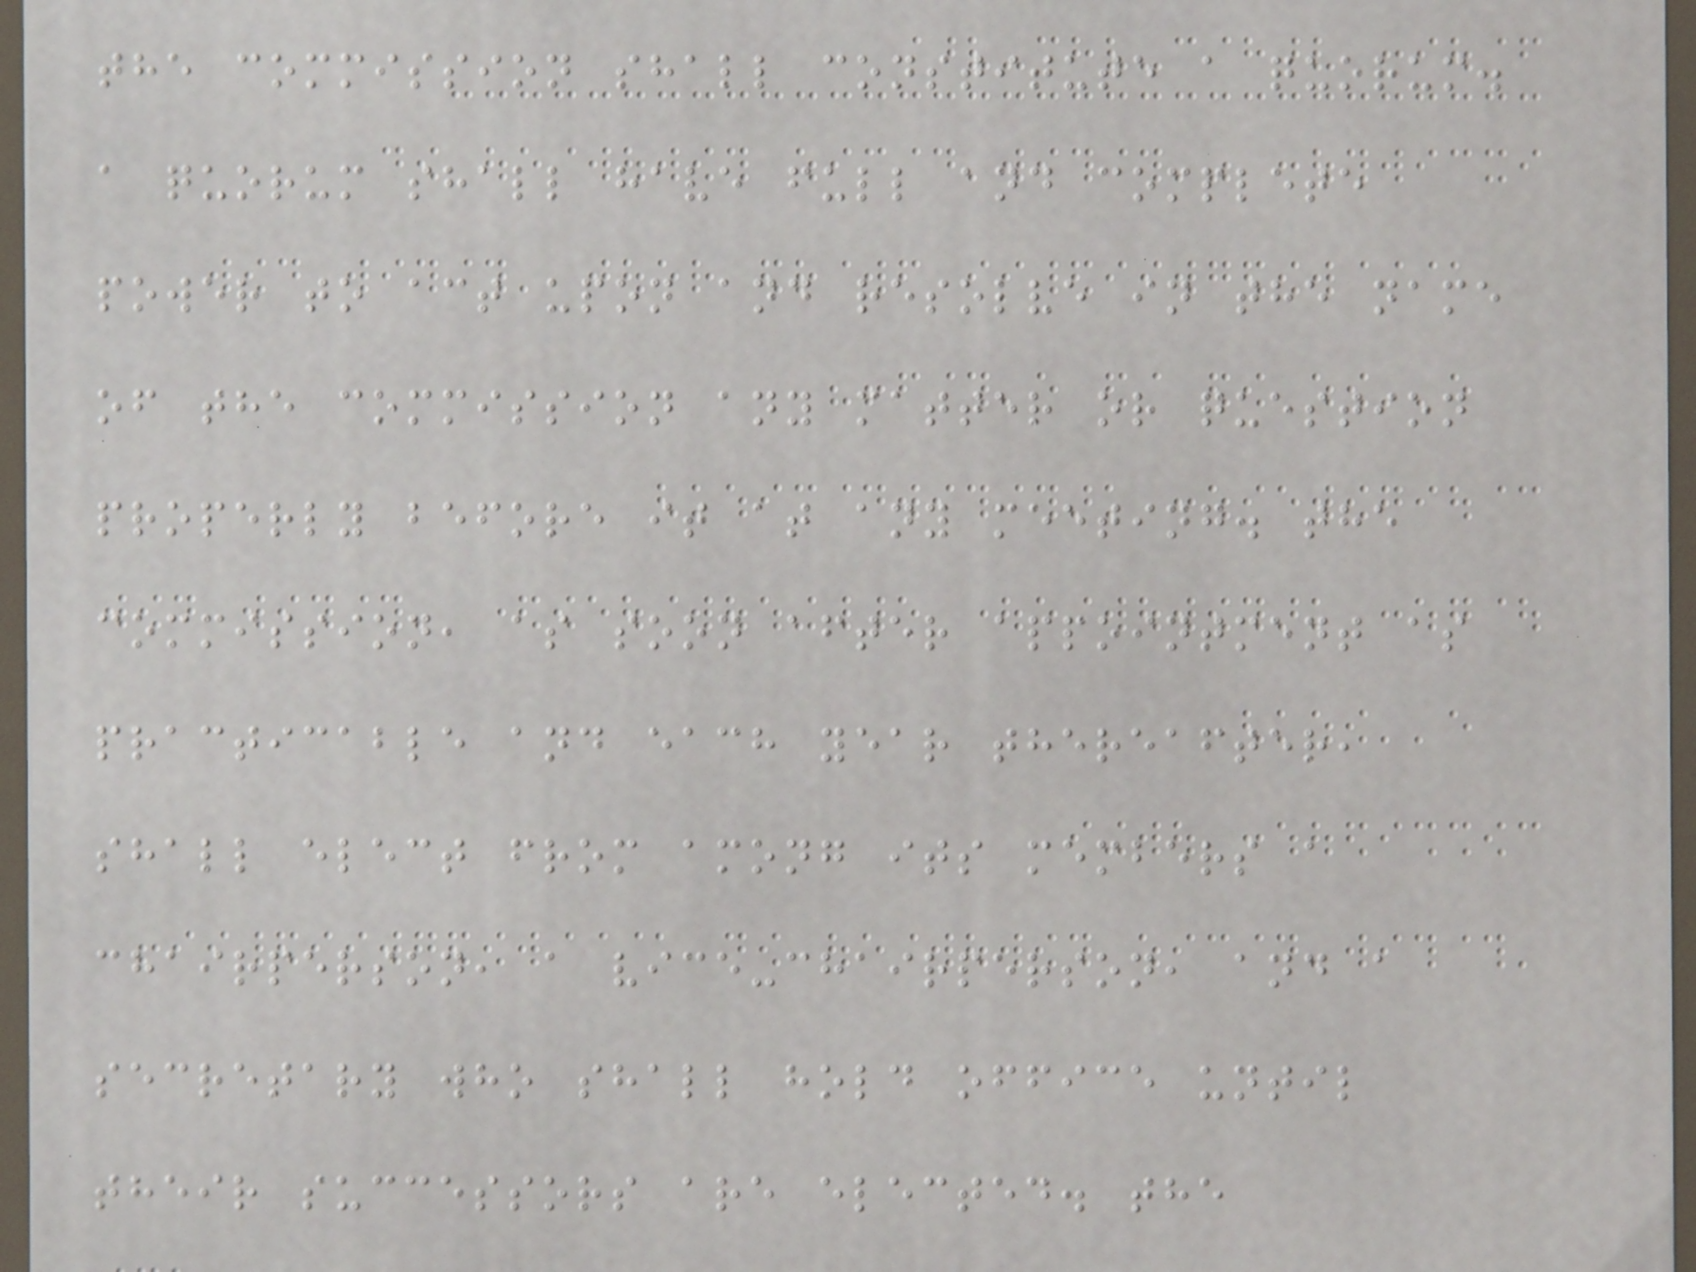the commission shall constitute a quorum.
a quorum shall have full and complete
power to act upon and resolve in the name
of the commission any matter or question
properly before it at any meeting. the
commission, as soon after appointment as
practicable and each year thereafter,
shall elect from among its members a
chairperson, a vice-chairperson, and a
secretary who shall hold office until
their successors are elected. the
